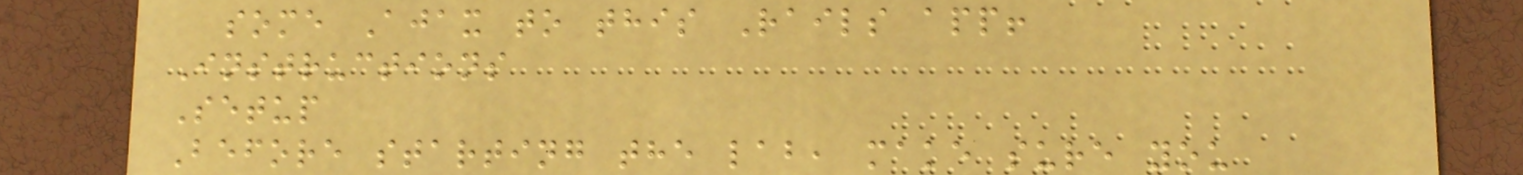some Ajax to this Rails app!
Instructions
Setup
Before starting the lab, make sure you
